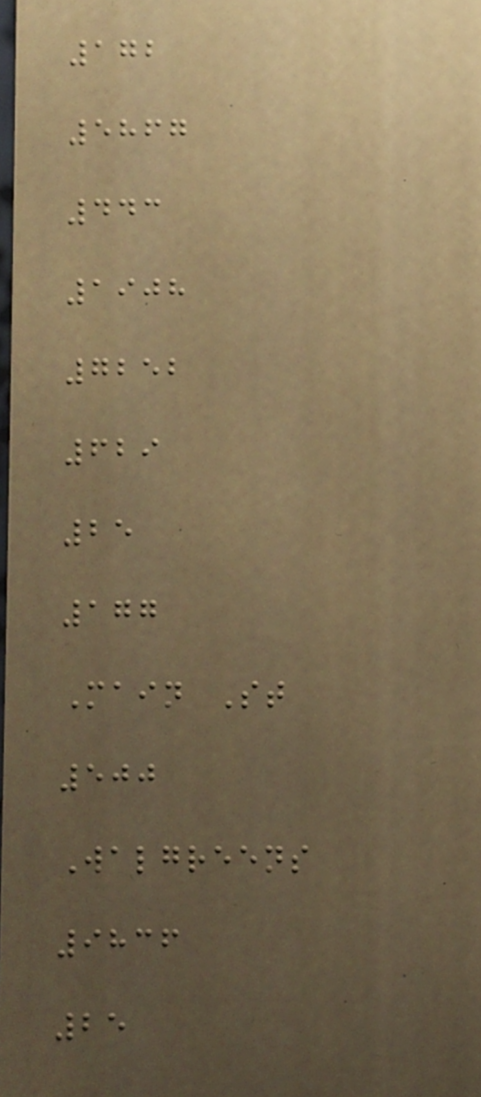172
5867
443
1908
7252
629
25
177
Main St
500
Walgreens
9836
25
